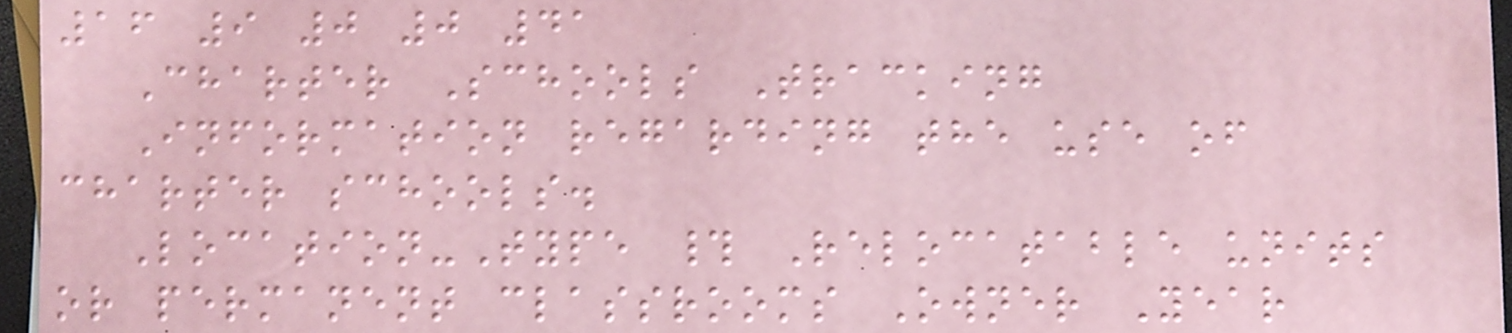16 9 0 0 41
Charter Schools Tracking
Information regarding the use of
charter schools.
Location-Type # Relocatable units
or permanent classrooms Owner Year
